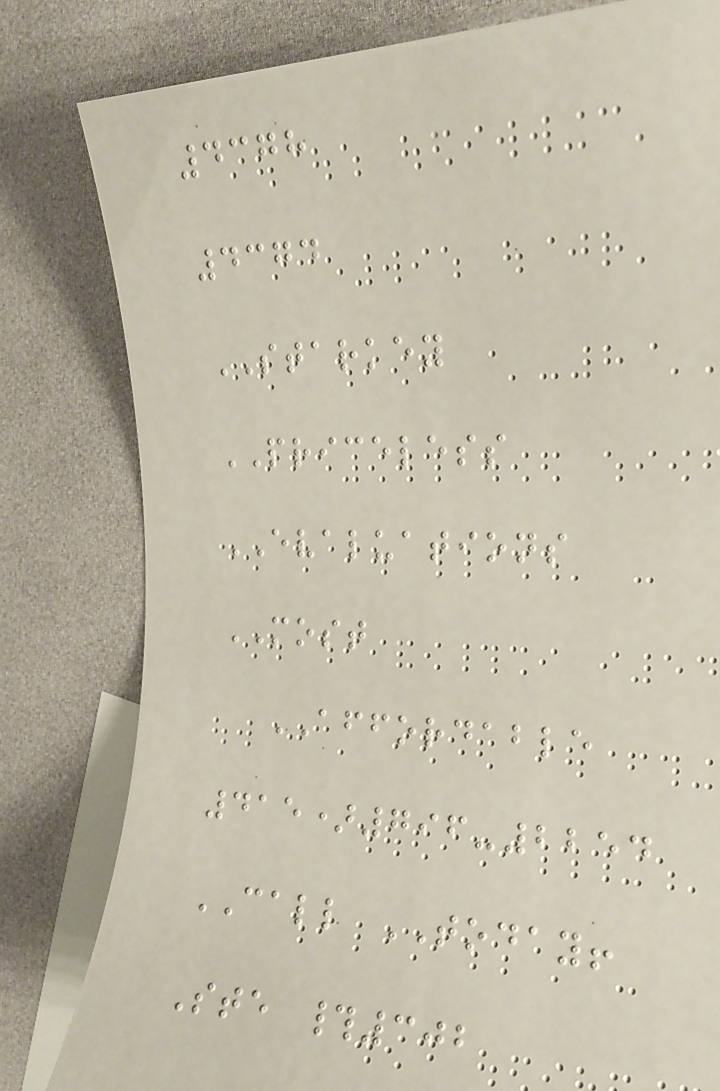4378
4374
STARKEY
PRICELESS
EVALUATIONS
MOST
AFFORDABLE
415)796-2254
CALL TODAY!
Ste #302
